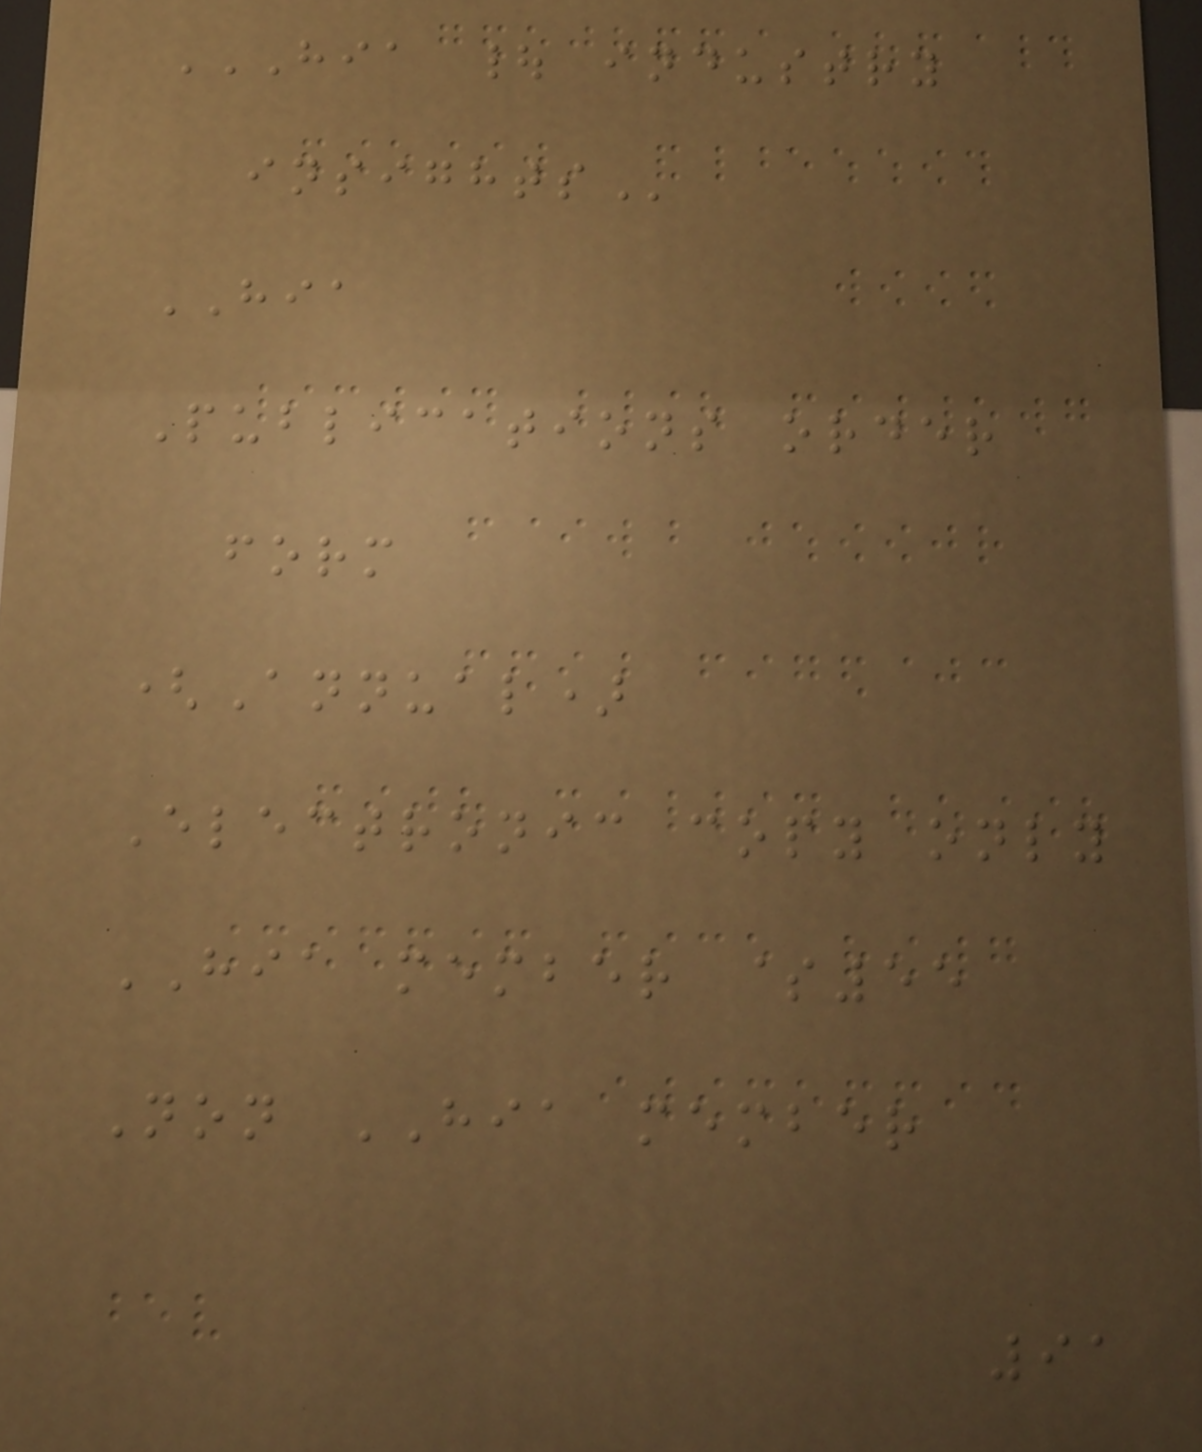HIA | INDUSTRY
INSIGHTS
HIA
Publications order
form
(Annual)
Electronic copy only
HIA member $55
Non HIA member
91
